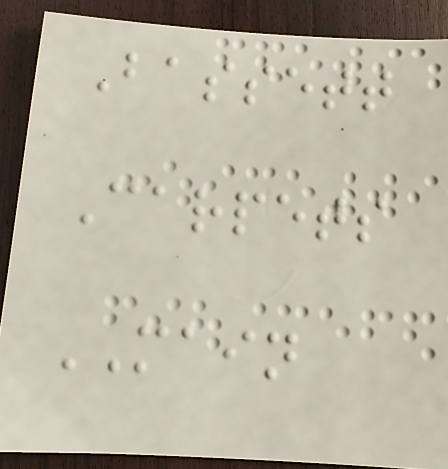Bassett
Carpets
MAIN
